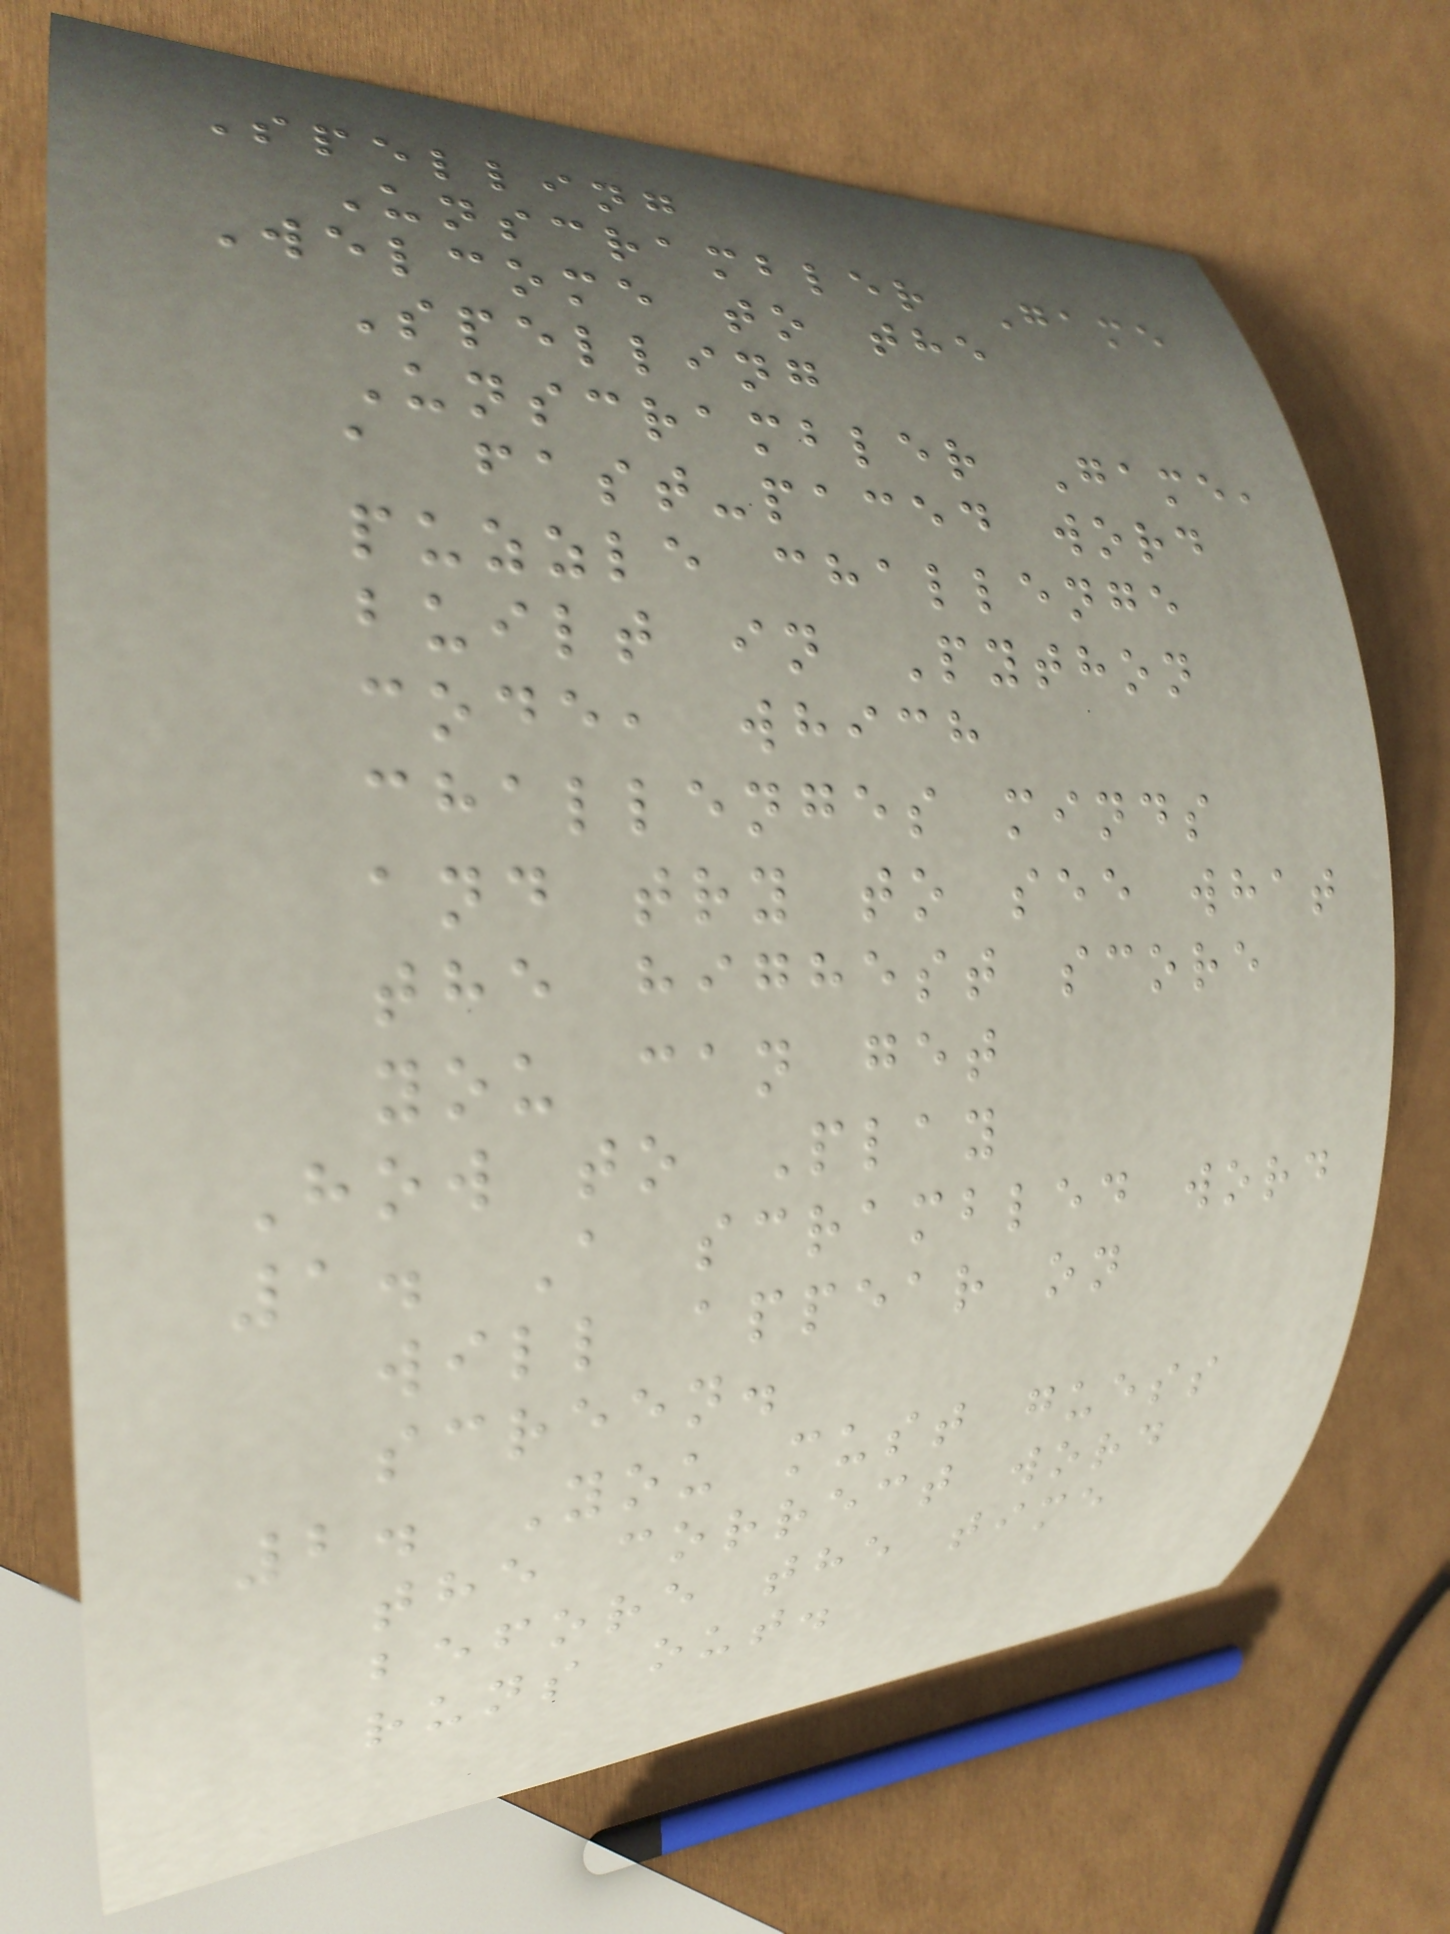Spelling
Unscrambler Game
Welcome to the
Spelling
Unscrambler Game,
a fast-paced word
puzzle challenge
built in Python
code, which
challenges minds
and try to see what
the highest score
you can get
How to Play
1. A scrambled word
will appear on
screen.
2. You must guess
the correct word
before the time
runs out.
